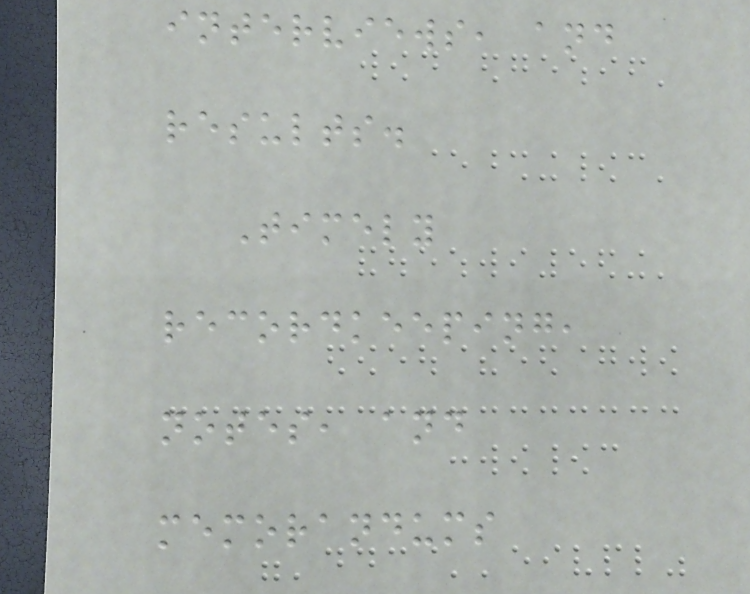interviews, and
results.
Timely
recordkeeping,
notes, and
memorandums
